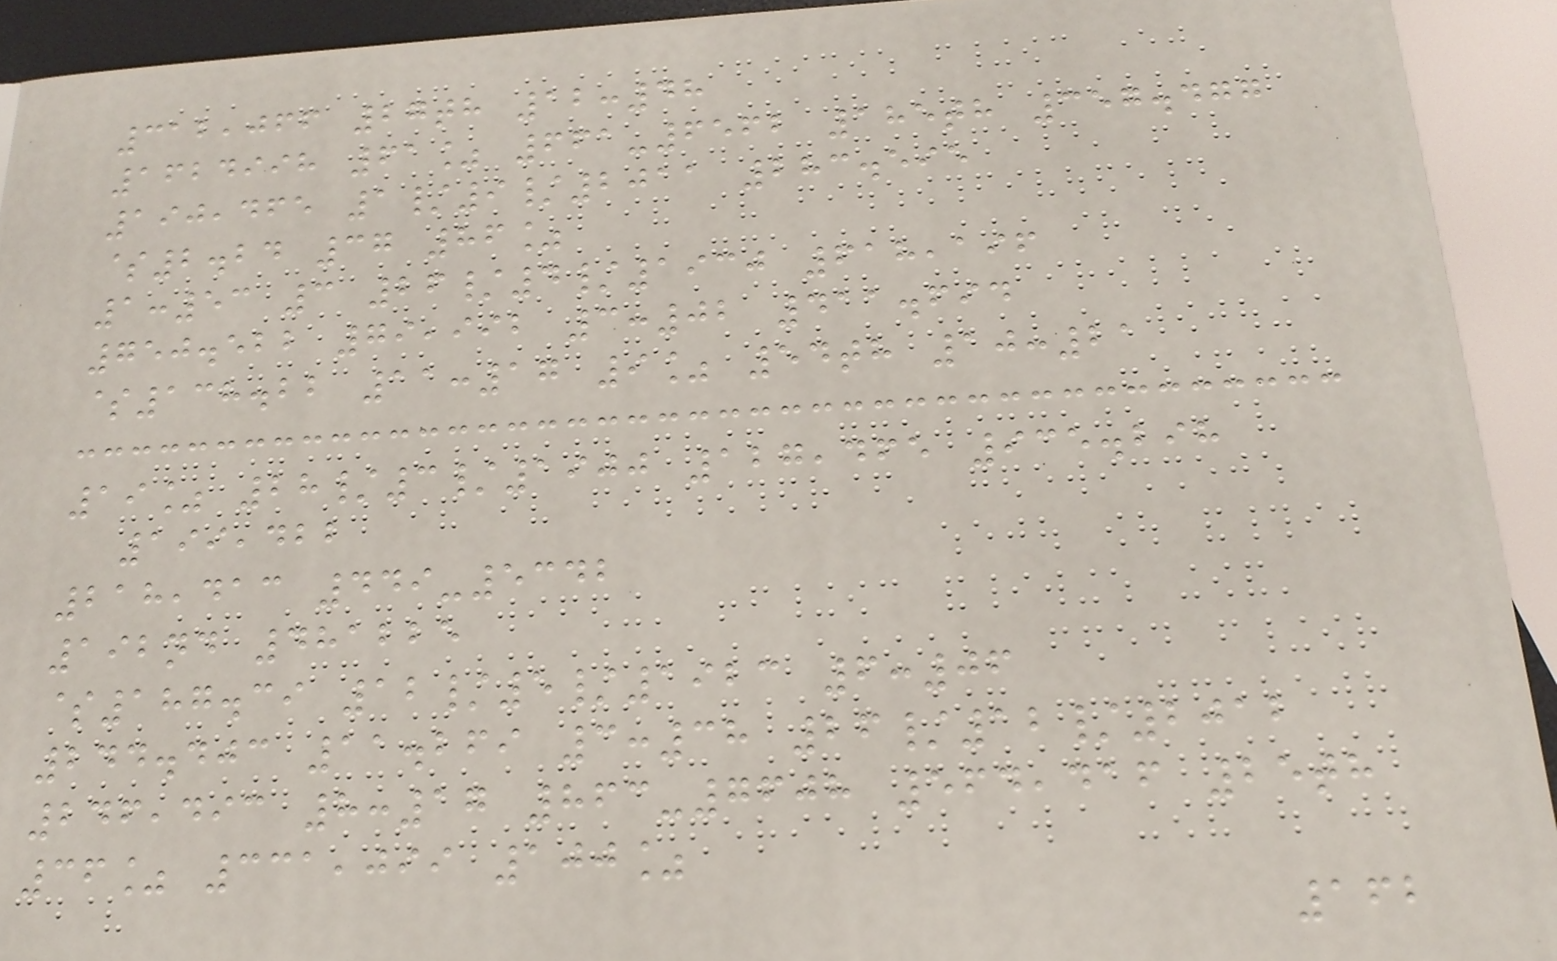312,066 27th 12:48
1624998 61% 661-6562 185th 357.477
190,465 1/9/2011 283.595
$2.24 37 86%
1:53 3 26/4/1930 618,196
750.522 79,992 3:02 411.694
$138.22 11:17 9% 54th 10:21
19% 28/3/1900 127,465 935.298
199,422
218,413 449-5342
192nd 481225
$187.39 12/5/1923 6:06
244.403 11.269 3:38 26/12/2012
246,493 8:17 863-7608 564,416 25th
36% 331,099 100%
162
